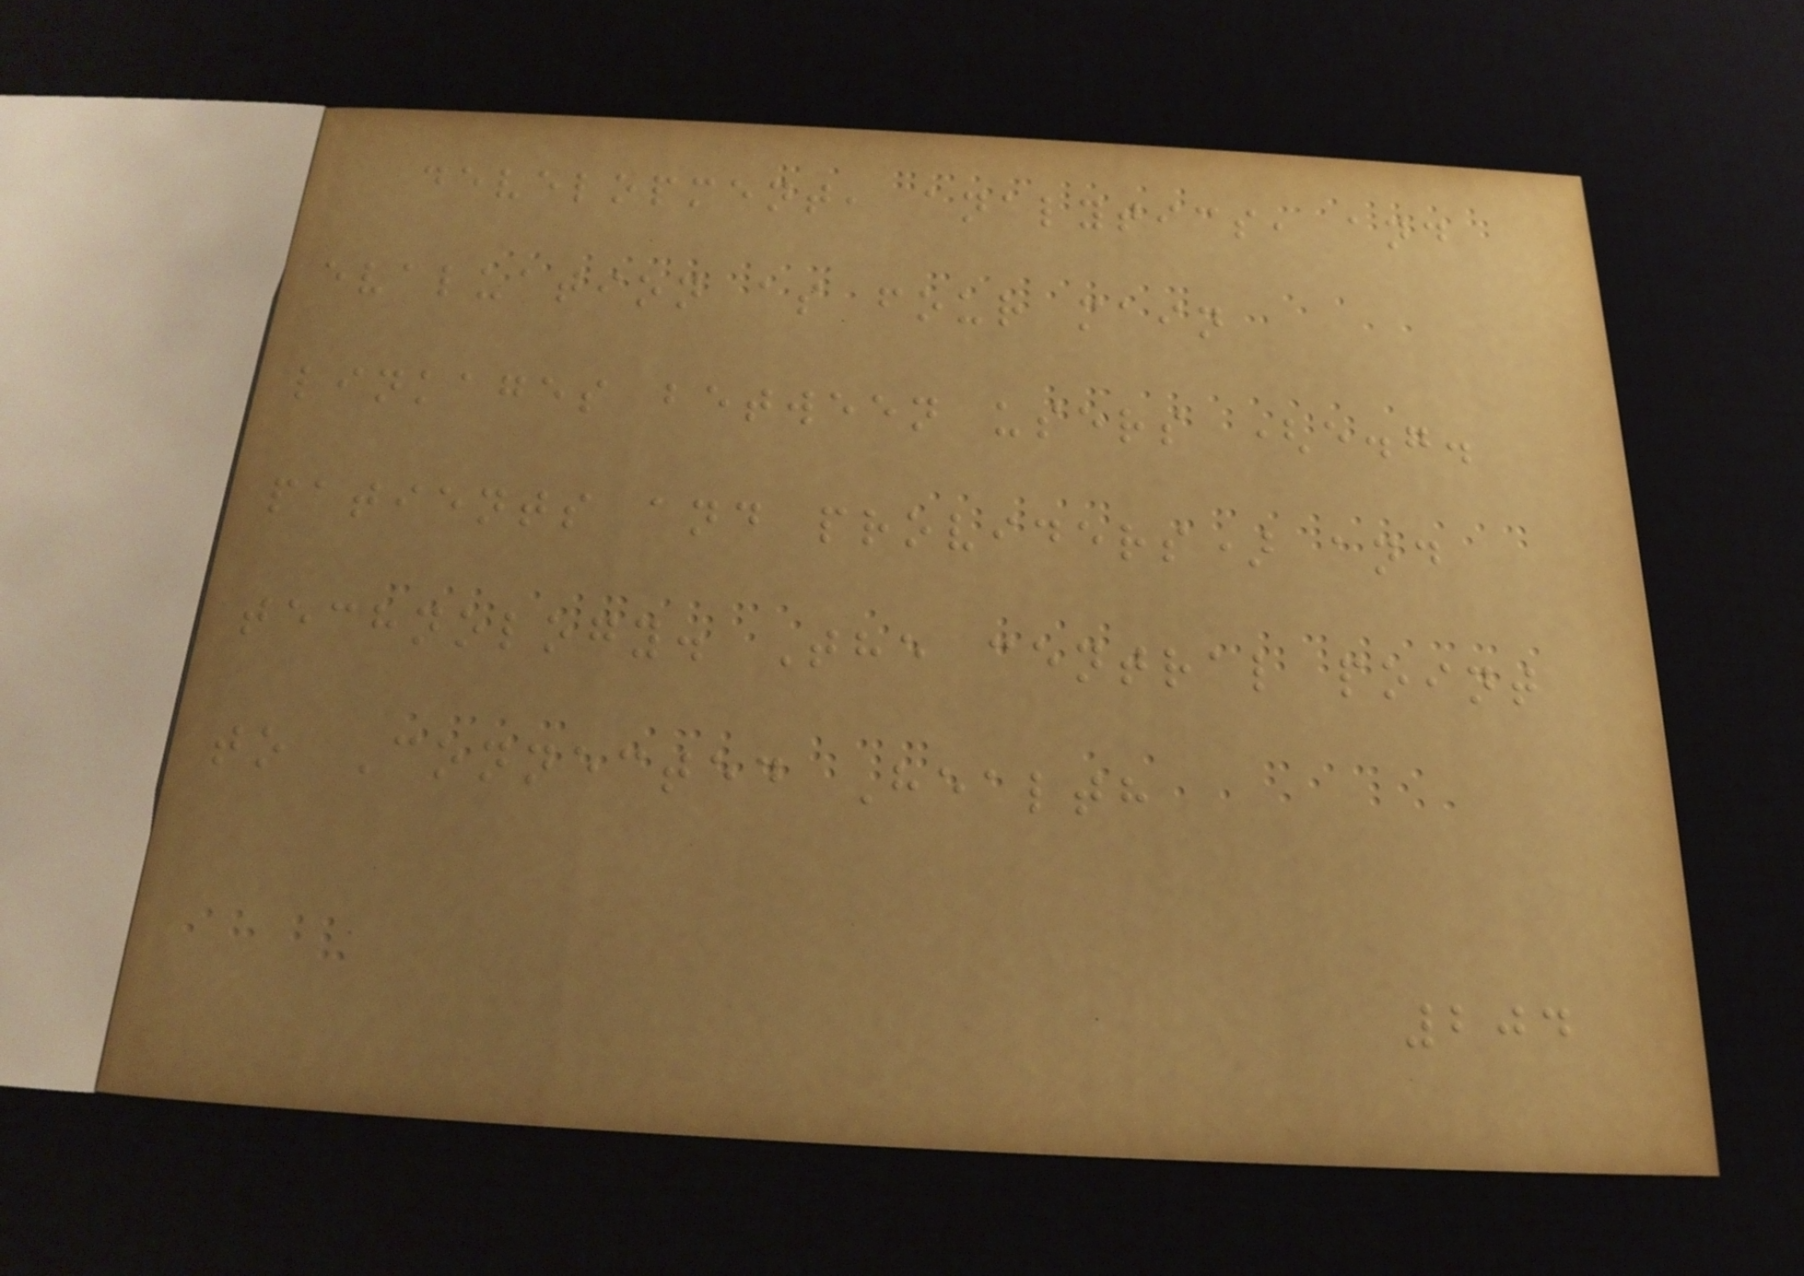development, analytics, and
evaluation as four main
linkages between users (e.g.
patients and providers) and
technology. The central point
to Connected Health
204
